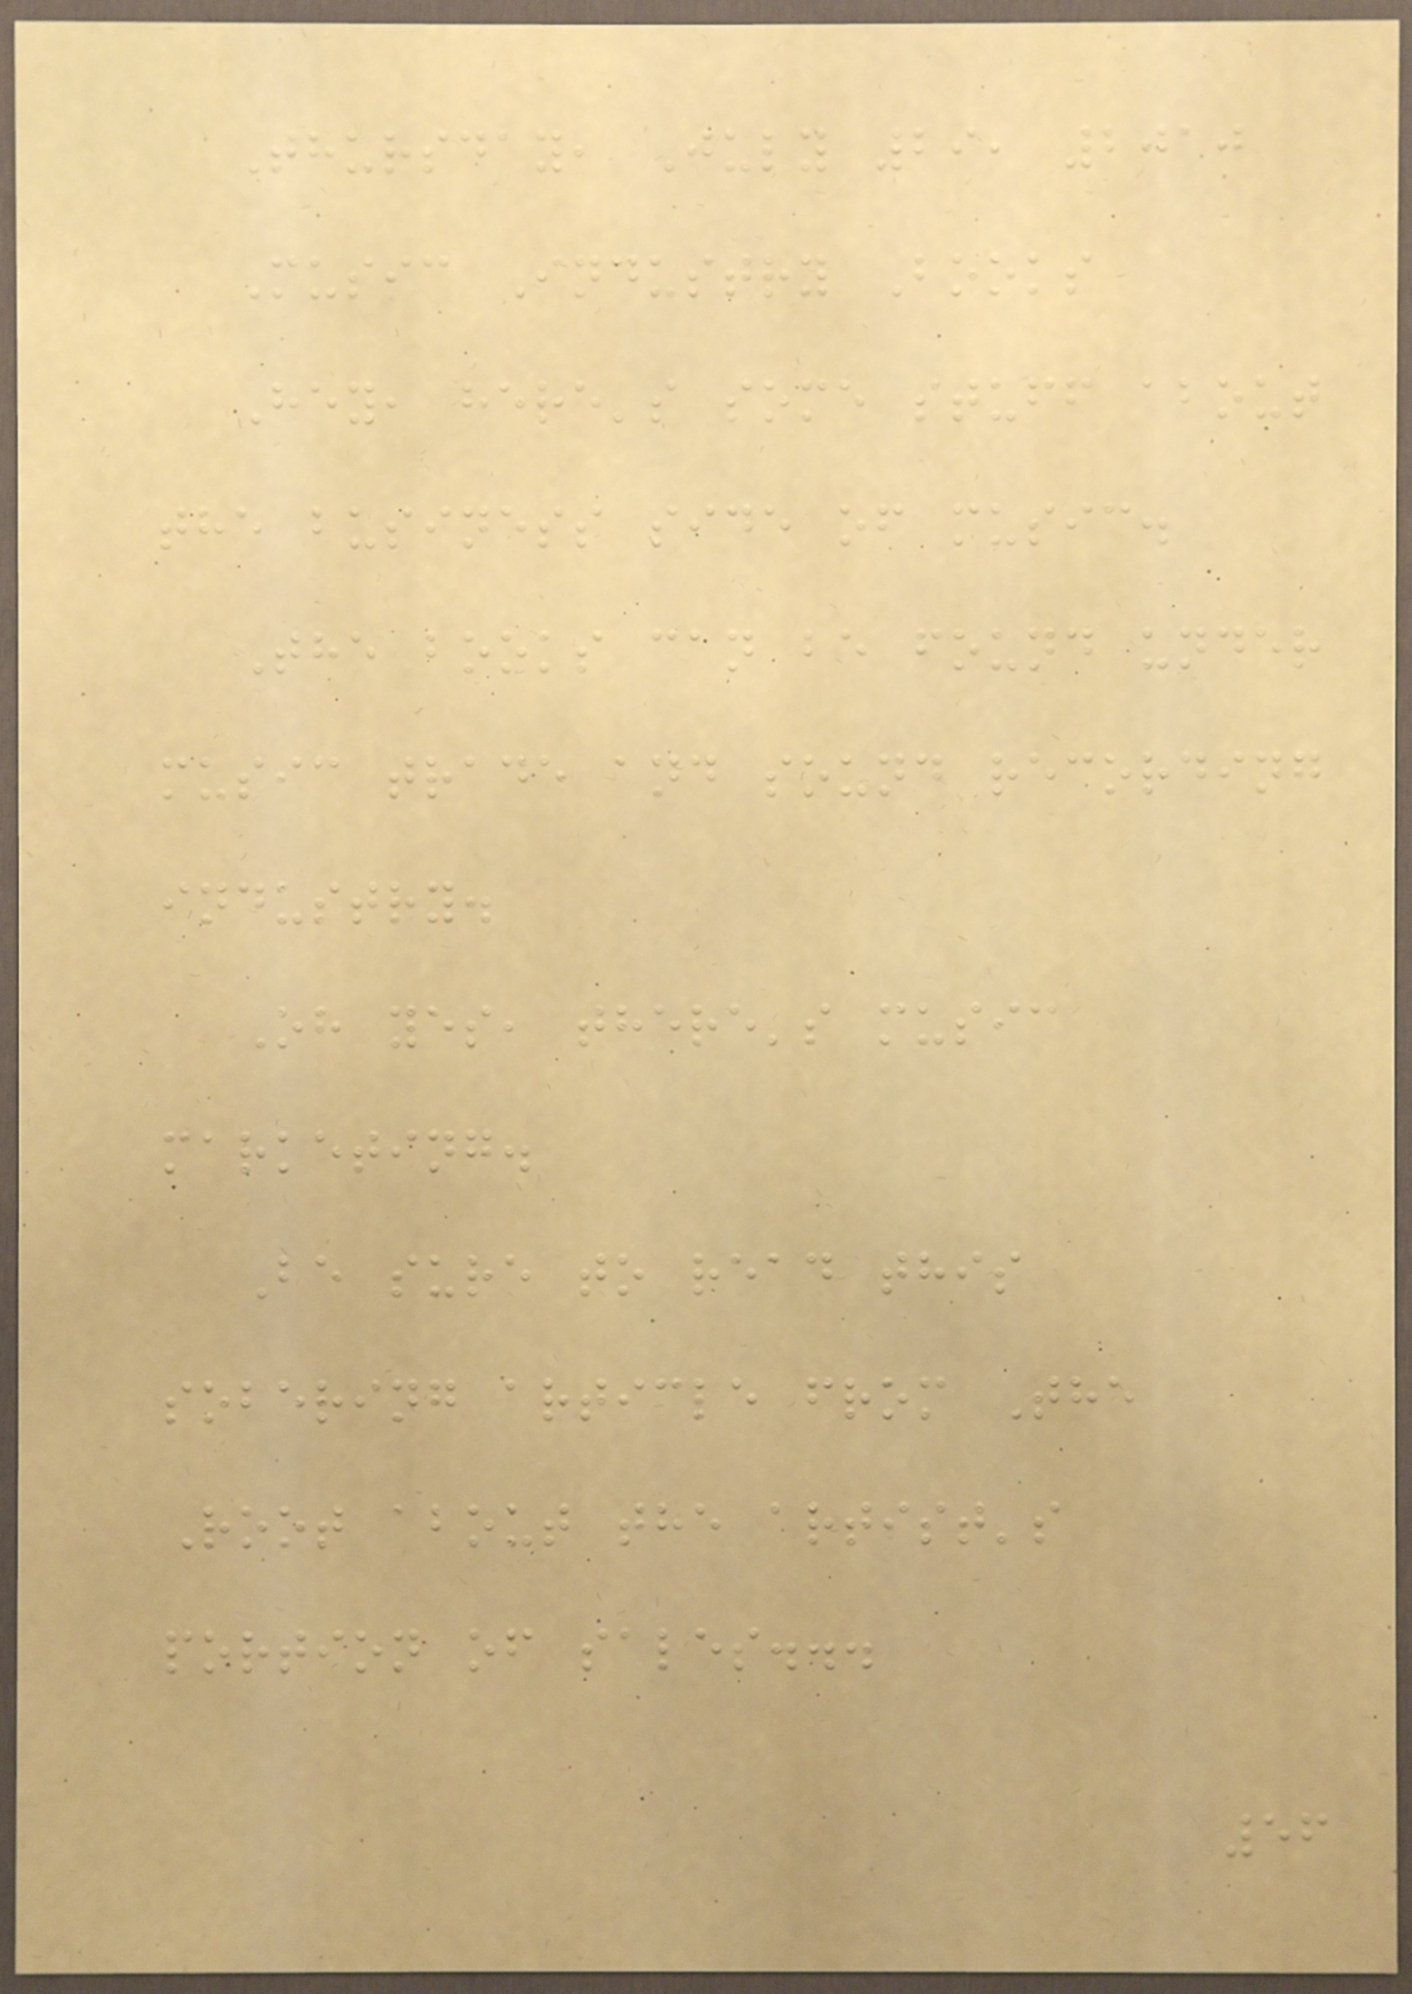Thursday, July 29, 2010
Music Industry Books
Hey, here's some stuff about
the business side of music.
The books can be found under
music trade and sound recording
industry.
Oh yes, there's music
marketing.
Be sure to read this
sobering article from The
Root about the artist's
portion of sales...
56
